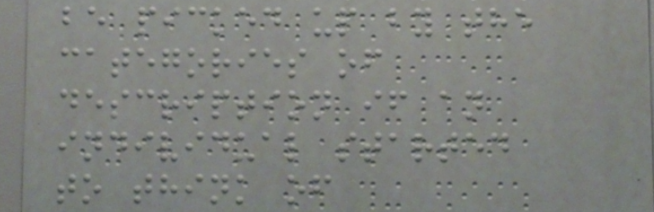be picked up by the
categories of
description if an
individual started
to think of
